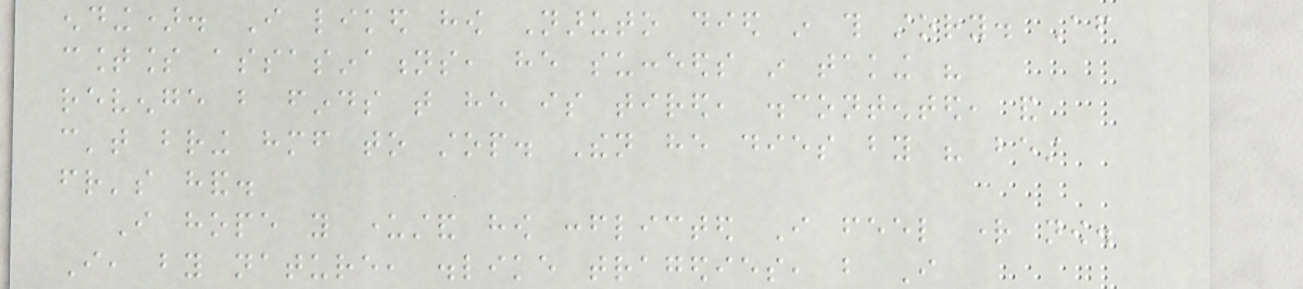ending). I liked how Naruto died in this story. After
countless assasinations, he succeeds in taking his
revenge but finds that he is tired, discontented, and
can't bring himself to stop. Then he dies by his best
friend's hand.
I hope you understand how conflicted I feel right now.
I, by nature, dislike tragedies, but I
